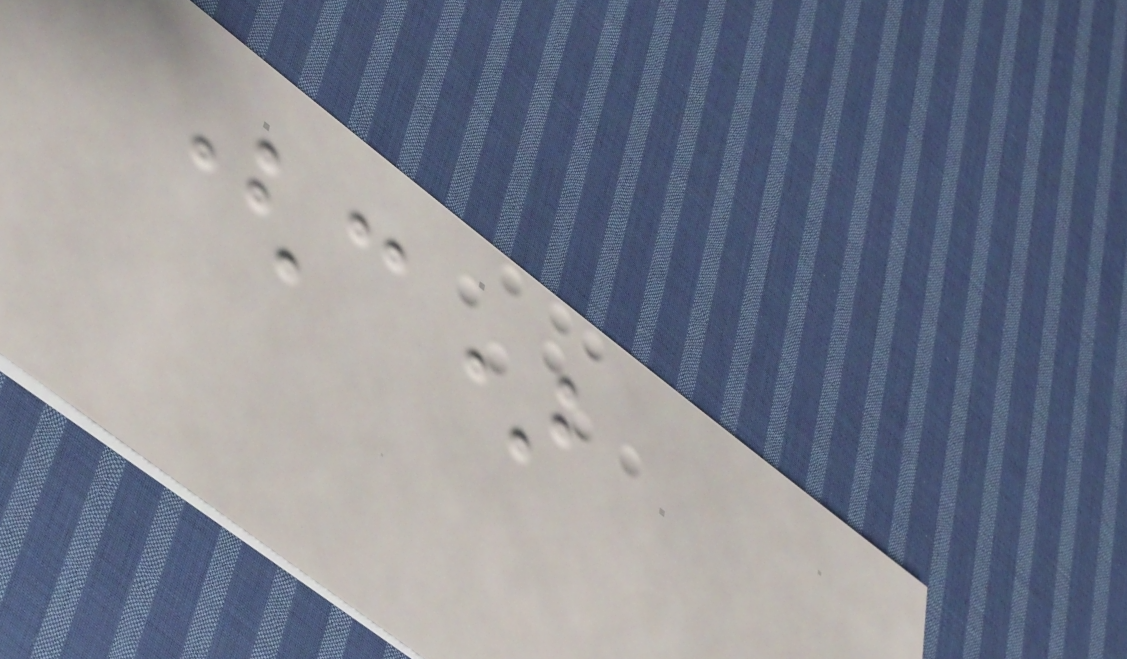(c)
